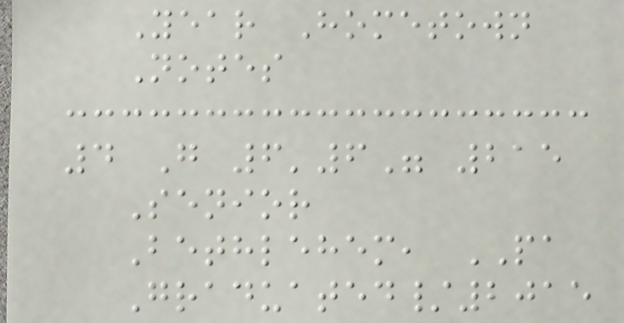Year Hometown
Notes
4 G 6'6" 215
Senior
Bethlehem, PA
Graduated/2015
